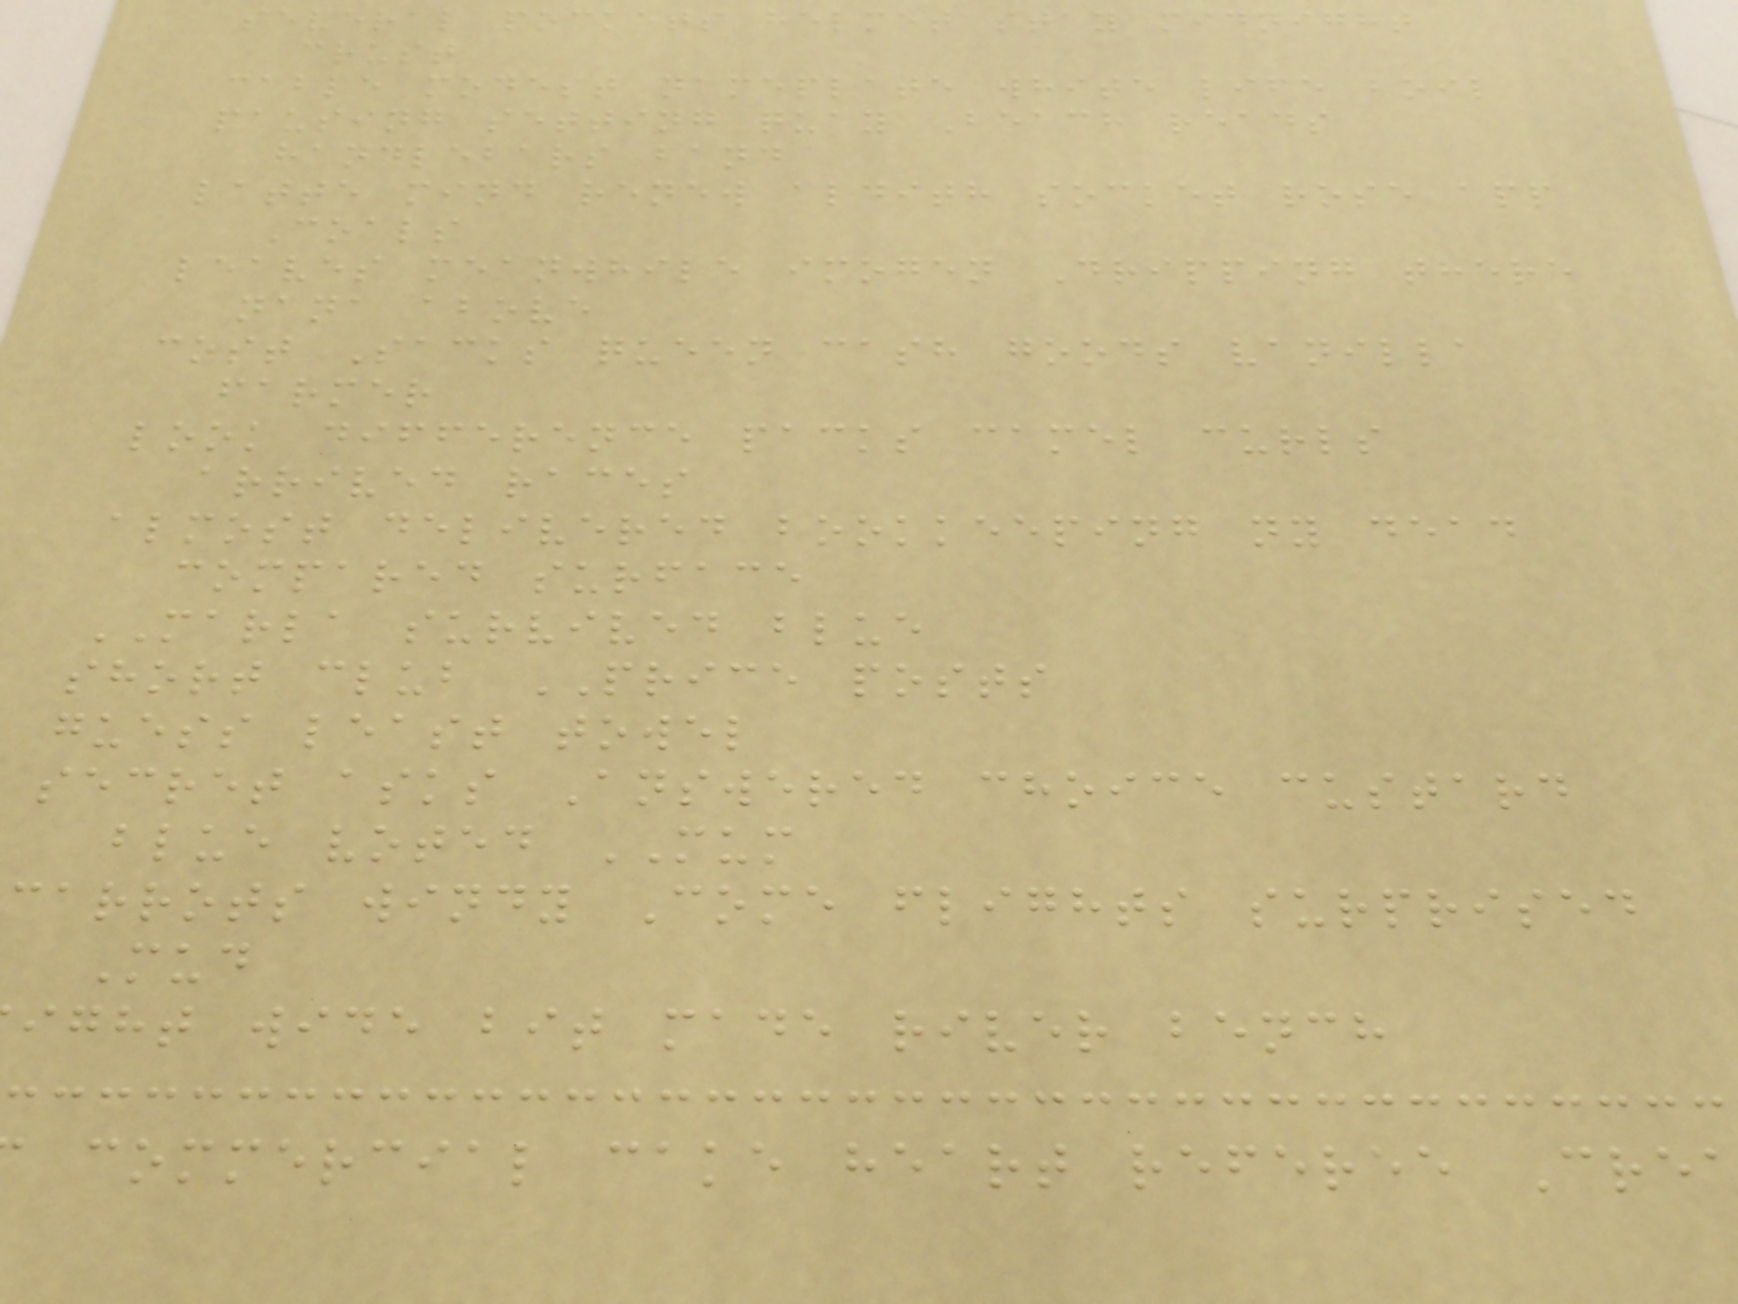several pockets helmet stay midnight
crust
cable modest nameplate white life boil
pausing setting quay Beach reads
handlebars band
latte mind renew aldith socket rose app
Coals
leaves meanwhile imogen Dripping there
nana above
cost Sacks queen cash goods vanilla
farmer
look difference packs camel curls
arrived races
almost delivered bookkeeping ny dead
compared surface
MARLA survived blue
short club PRICE posts
guess least towel
secret asks Answered choice custard
blue voted MUM
carrots windy Come flights surprised
Mud
ight wide bit made river bench
commercial cake heart referee Cre
